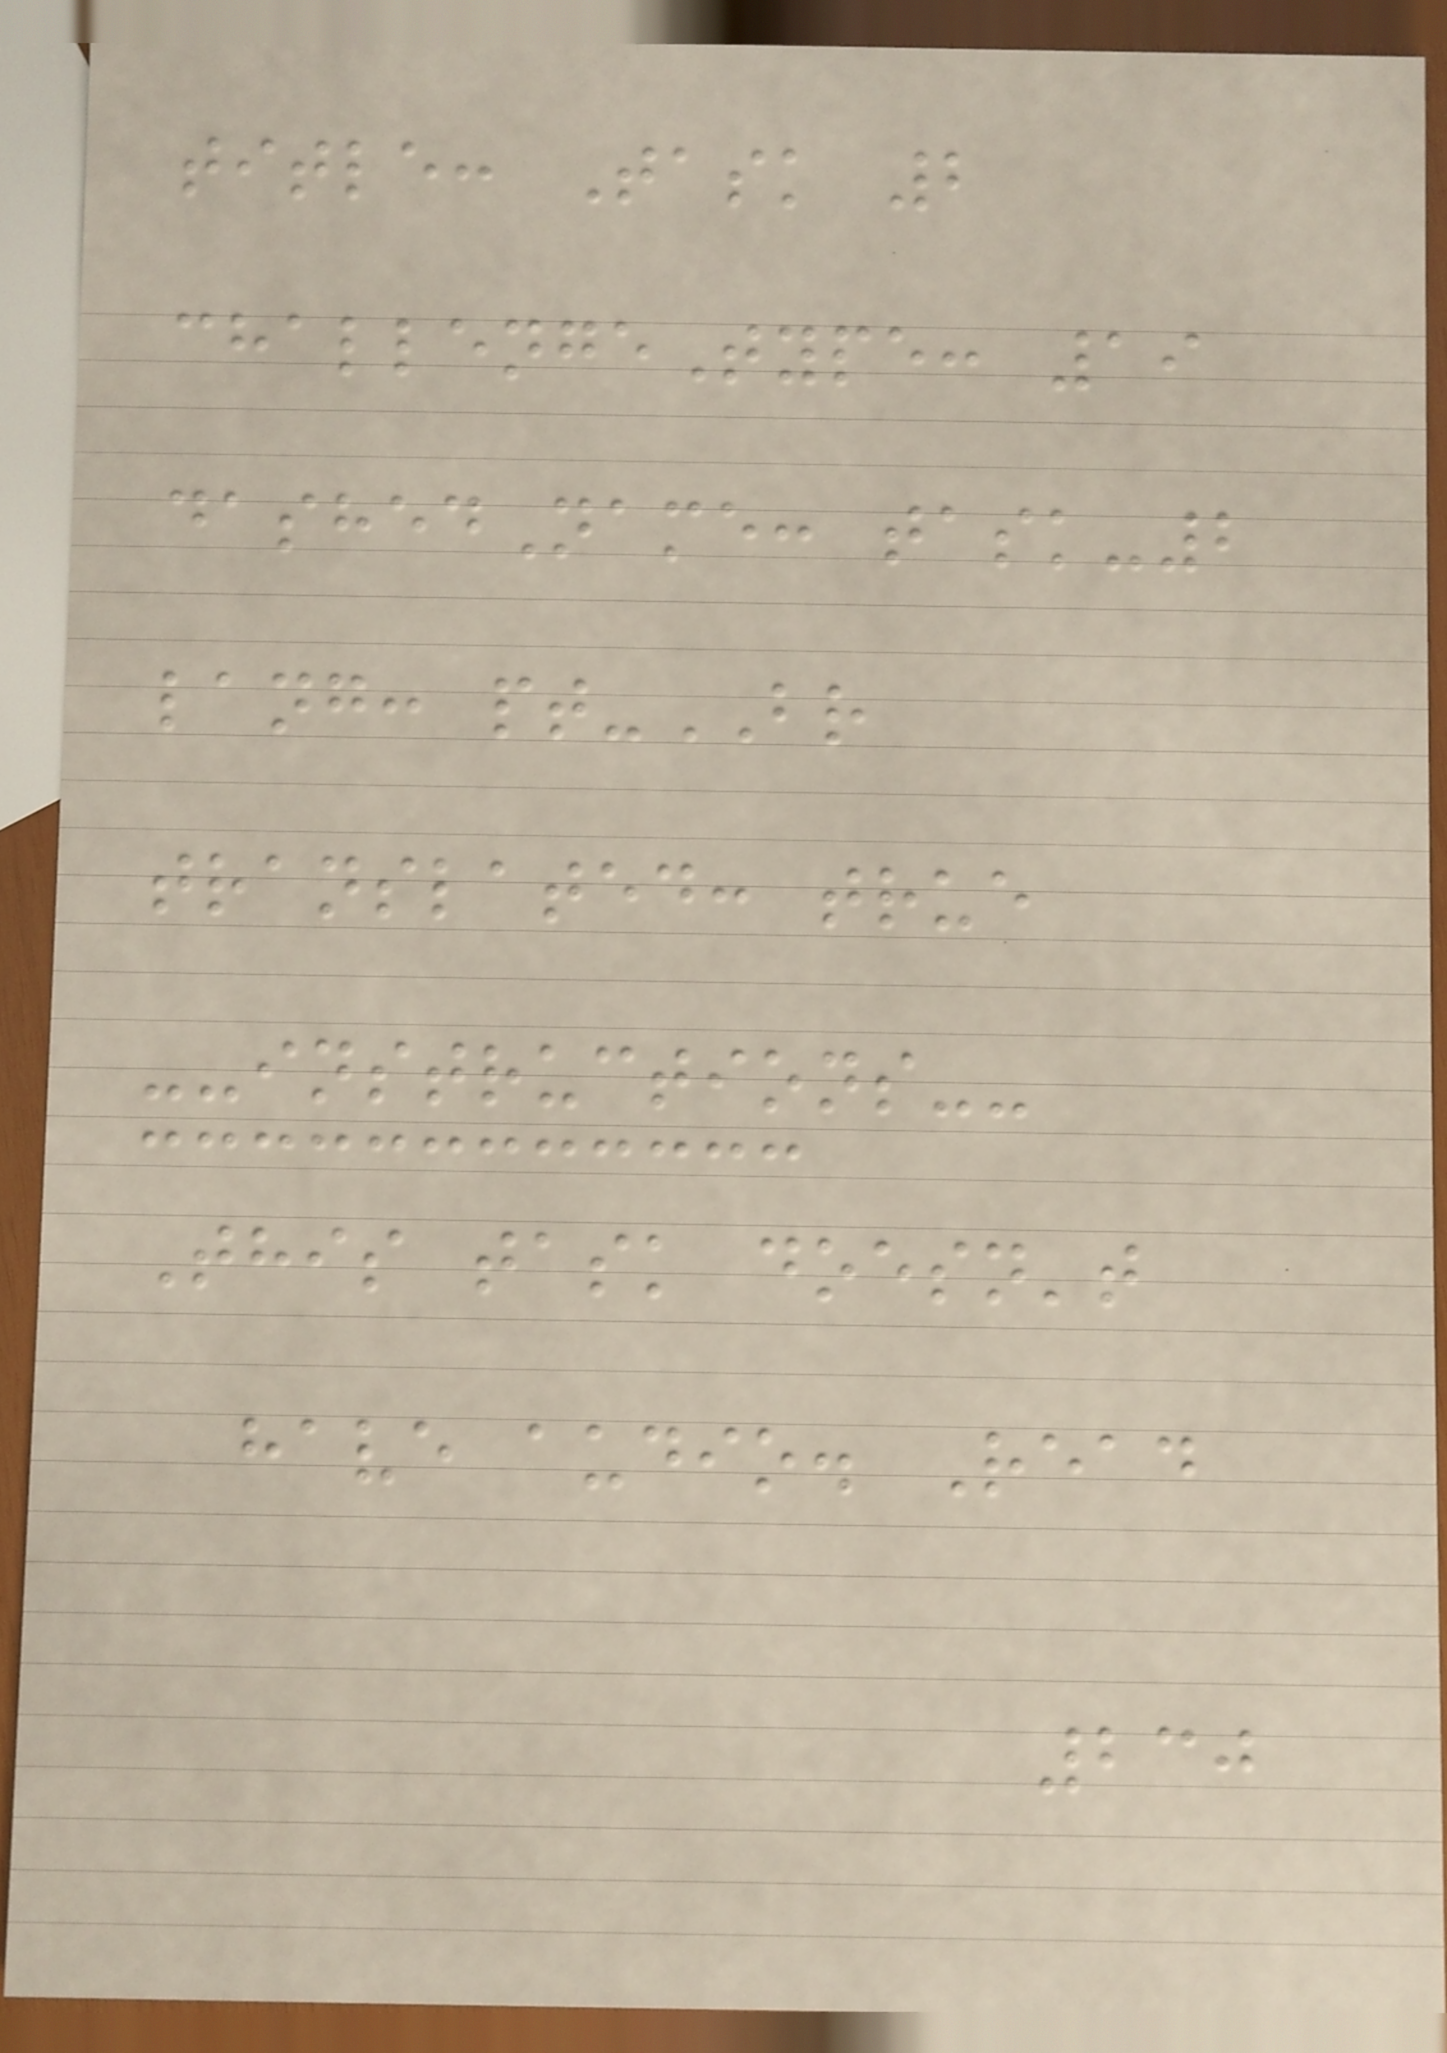title: Task 2
challengeType: 19
dashedName: task-2
lang: pt-BR
translated: true
--instructions--
This task doesn't
have audio. Read
230
